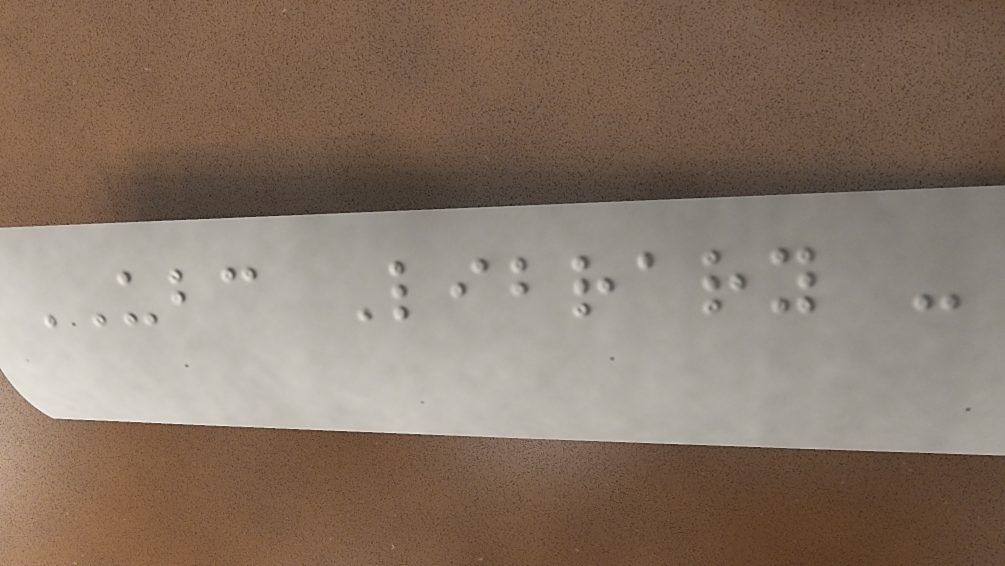UBC Library -
